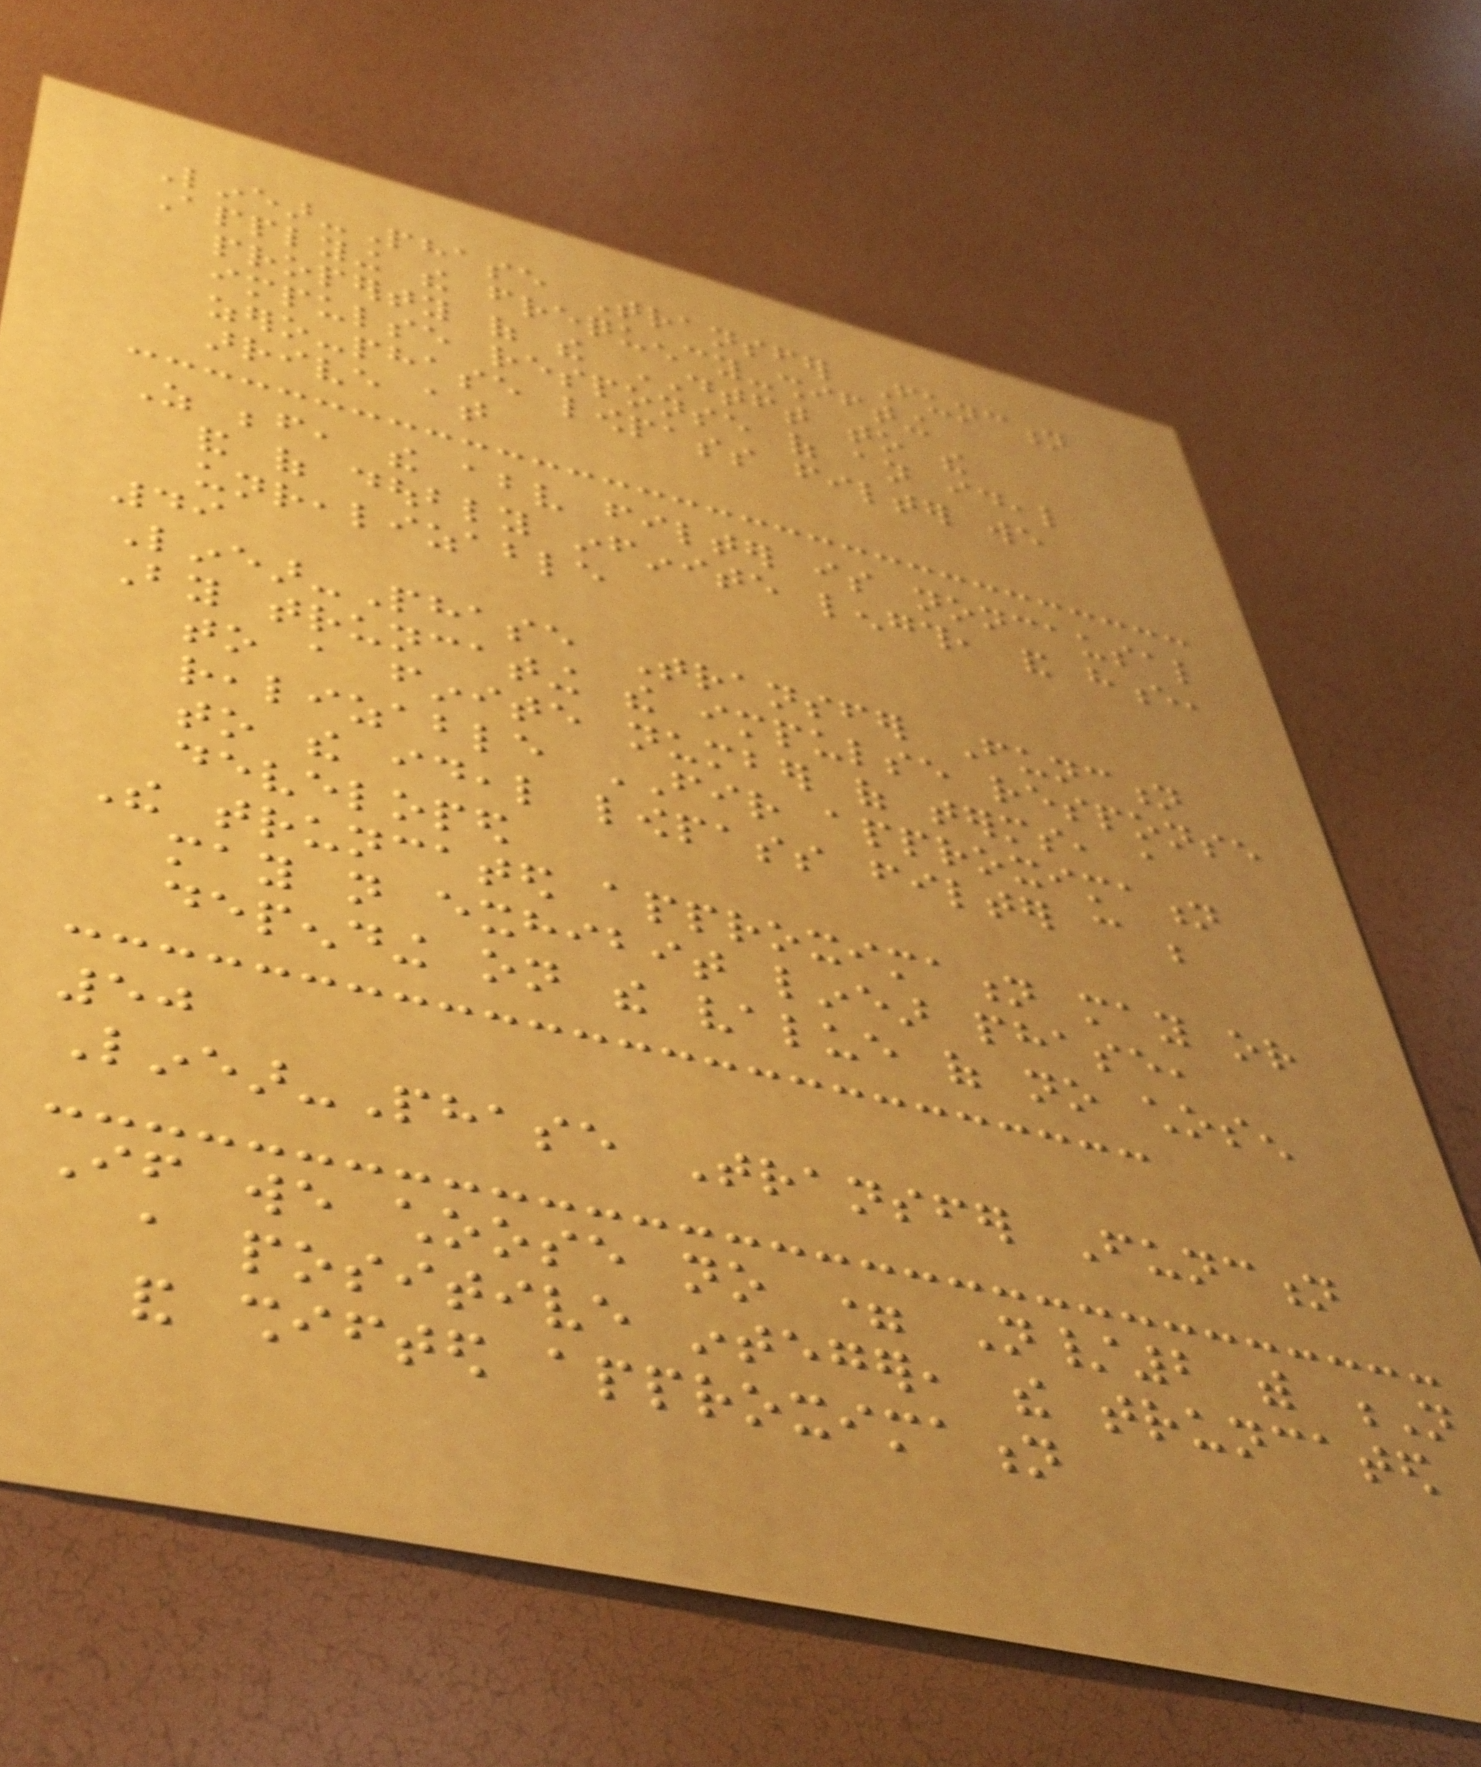Linear-Phase Transfer Function
Applying the frequency-shifting
property of the DTFT to the
impulse response of an ideal
zero-phase lowpass filter we
arrive at
As before, the above filter is noncausal
and of doubly infinite length, and hence,
unrealizable
49
Linear-Phase Transfer Function
By truncating the impulse response
to a finite number of terms, a
realizable FIR approximation
to the ideal lowpass filter can be
developed
The truncated approximation may or
may not exhibit linear phase,
depending on the value of no chosen
50
Linear-Phase Transfer Function
If we choose no = N/2 with N
a positive integer, the truncated
and shifted approximation
